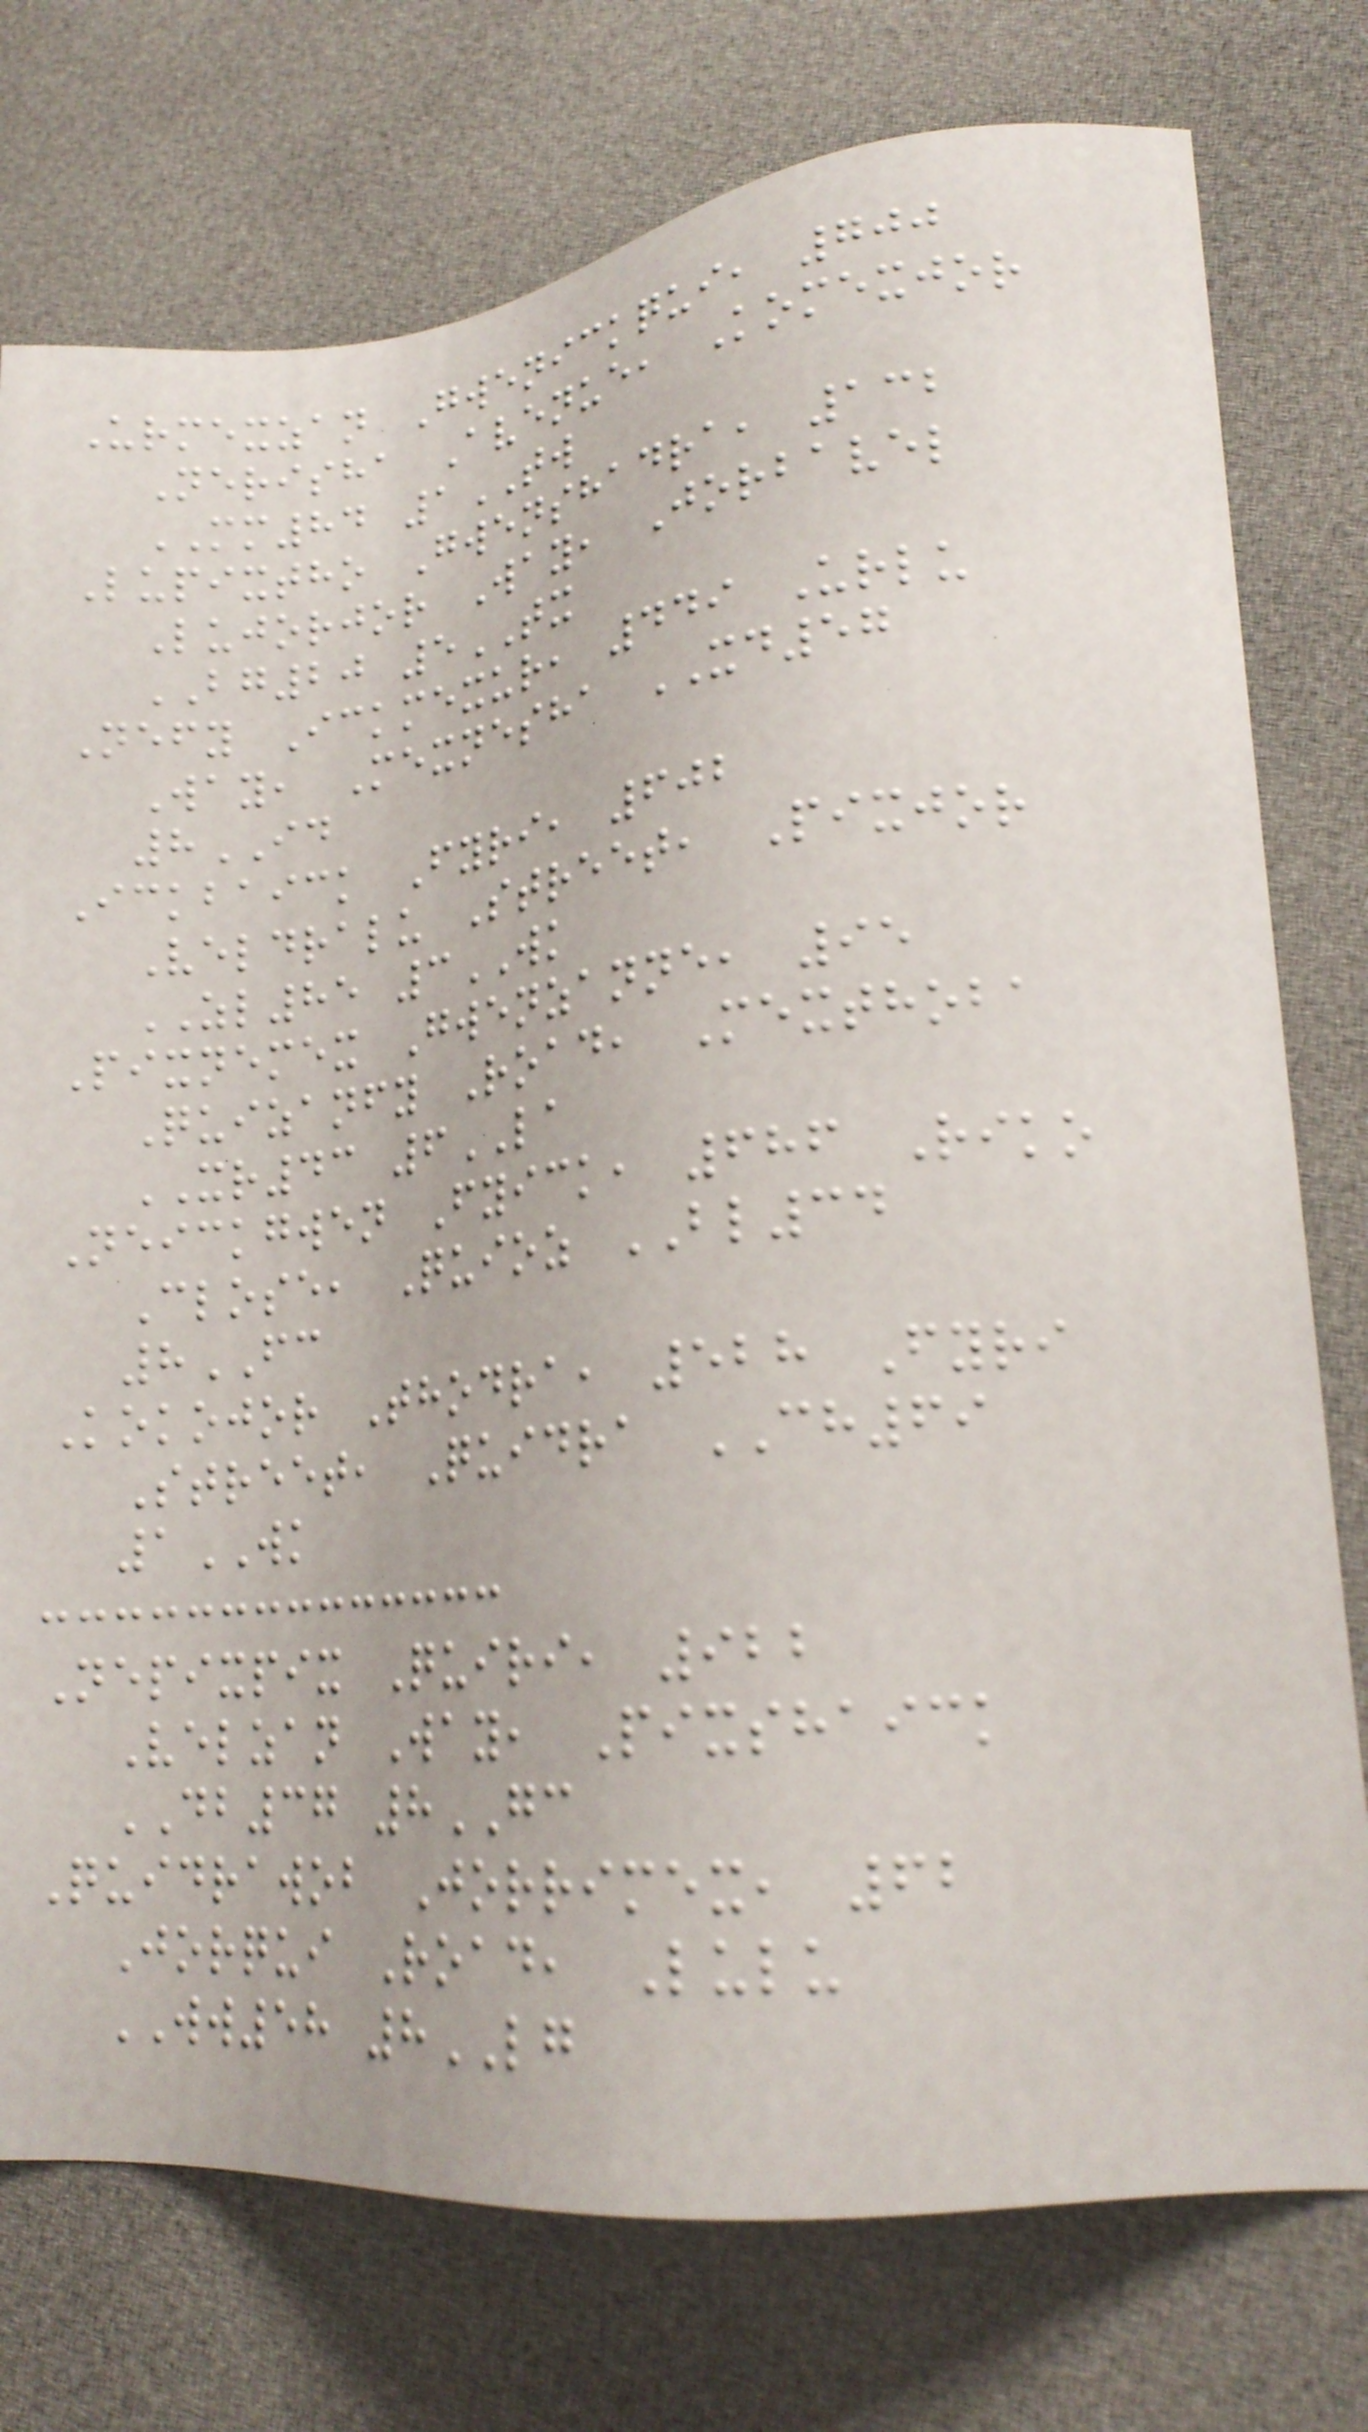Urmexzan Gwenickqui, 700
Nerisha Avenue, Komexjor
MM84 1TW
Lupixtho Gwenshadra, 132
Lujorjor Way, Jorbavel
BG20 5TX
Nefy Ickmexur, 449 Urlu
Way, Mexnesha XD57
8ID
Ickbaick Fyri, 602
Veldralu Street, Pixjor
ZL85 3WK
Pixnemex Gwenzanne, 95
Quizanfy Road, Mexthoba
XR43 6LA
Neickgwen Fyick, 686 Riko
Close, Quioz BL34
8FC
Kokojor Thodra, 528 Fyri
Street, Quidra CH69
1WK
Nepixpix Quiri, 922
Velzan Way, Pixshaick
DB37 8GC
Quidrawob Jorrimex, 62
Jorqui Road, Lulu
WW58 8LG
